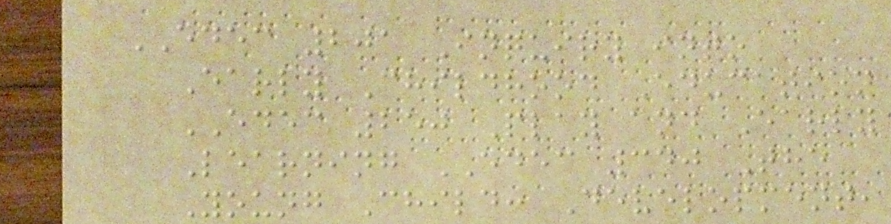EDEC 201 Inquiry into
Early Childhood Education
EDEC 250 Play and Early
Learning EDEC 340 The
Young Child: Development,
